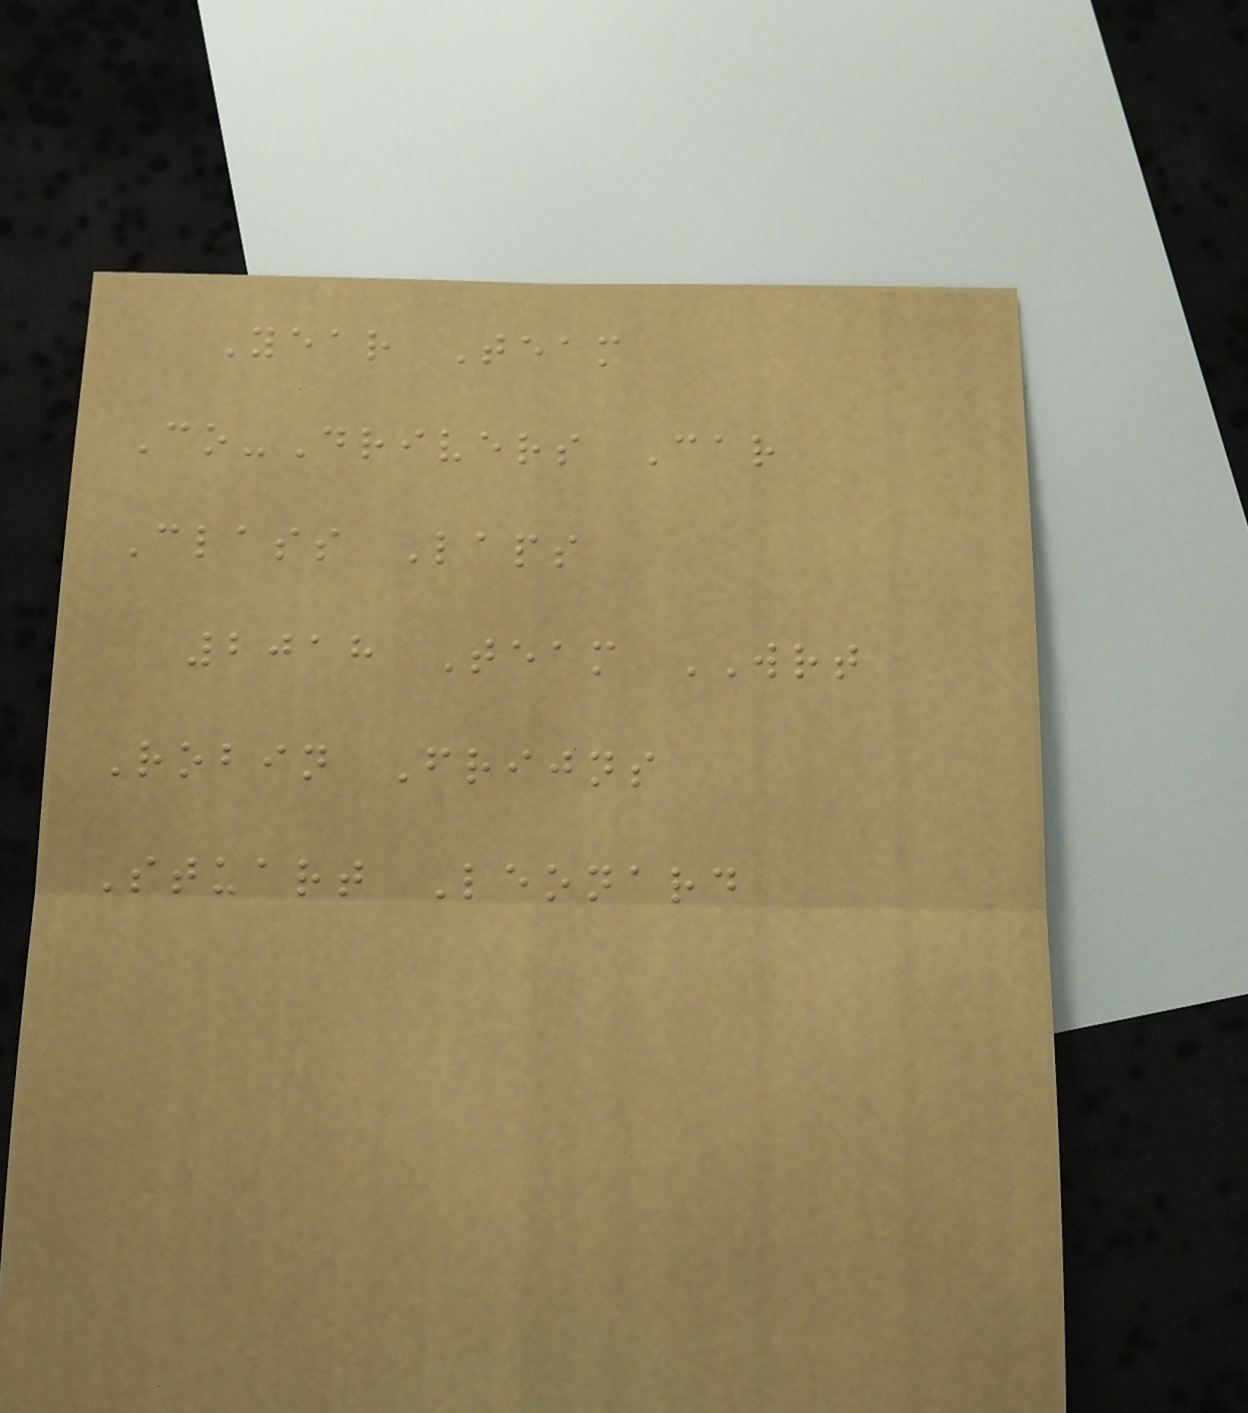Year Team
Co-Drivers Car
Class Laps
2018 Team WRT
Robin Frijns
Stuart Leonard
